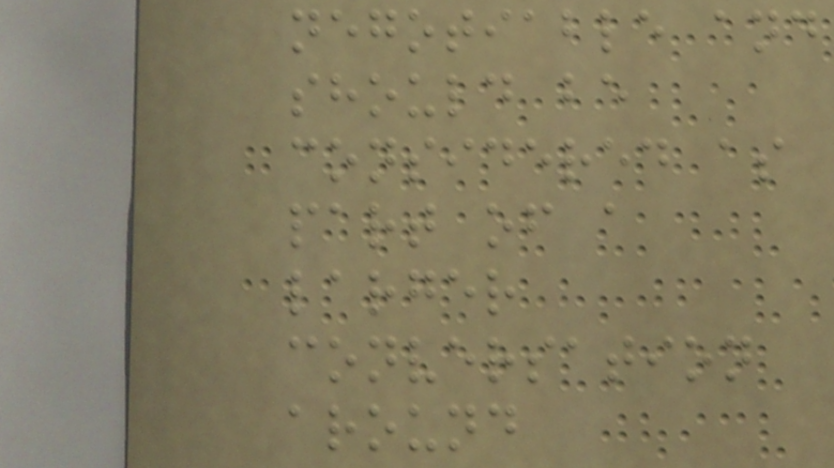negotiable and
should be
considered as
part of a
larger
conversation
around
